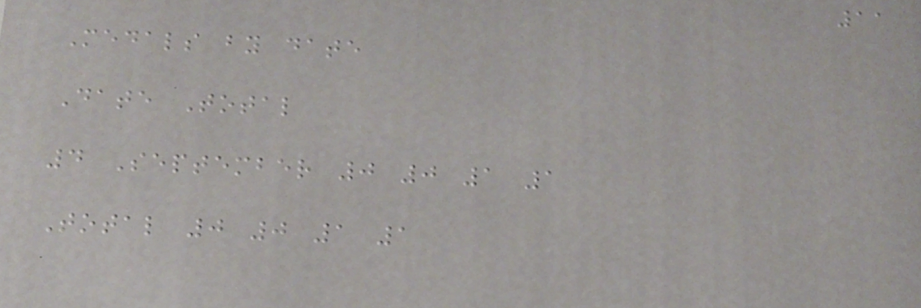11
Medals by date
Date Total
4 September 0 0 1 1
Total 0 0 1 1
